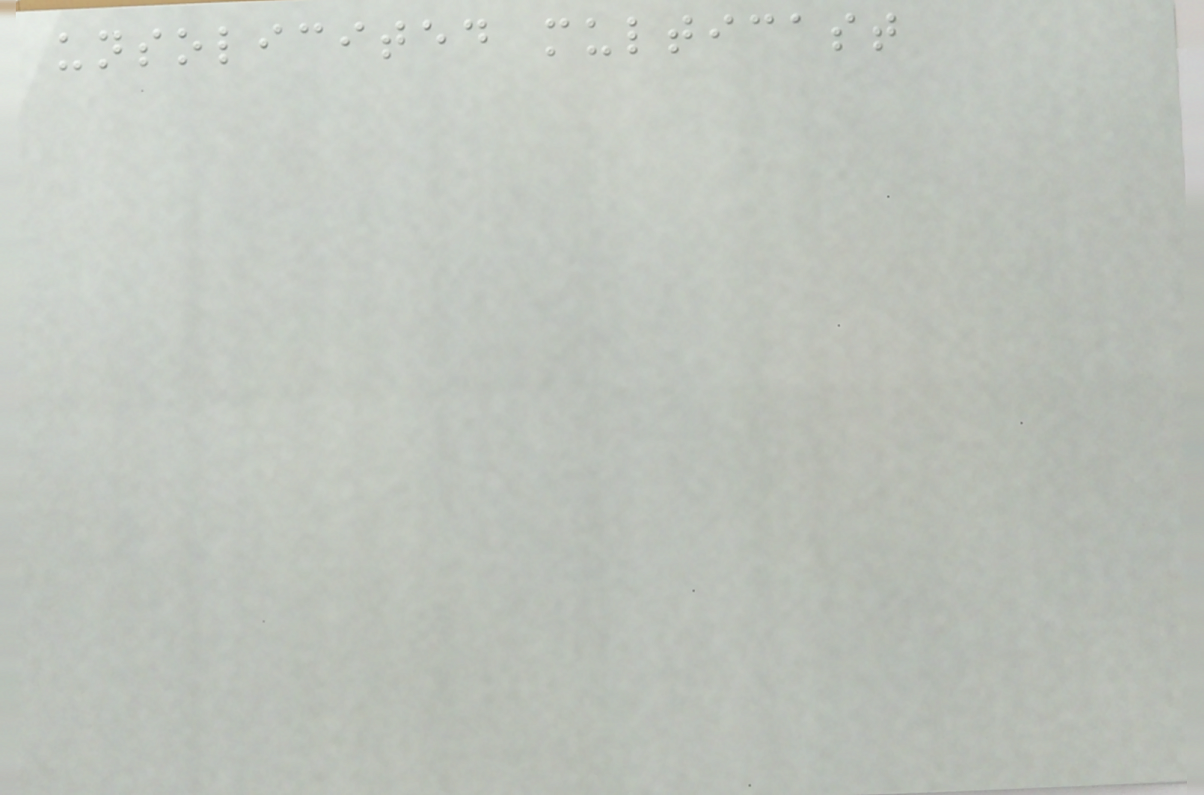unsolicited multicast
